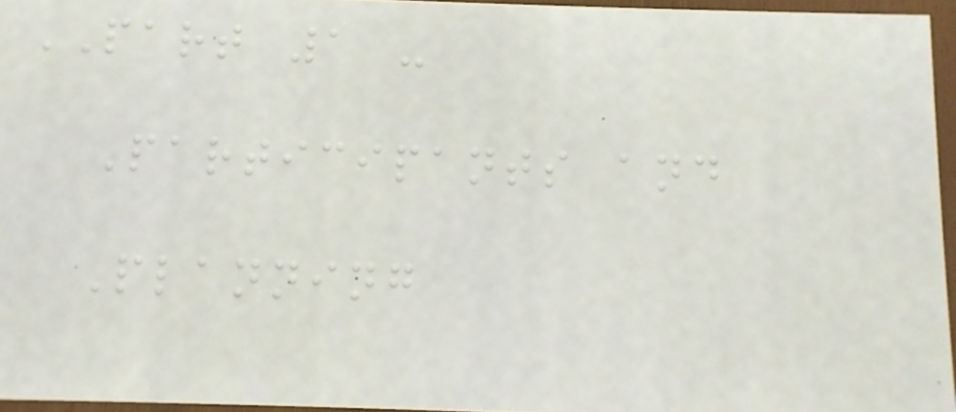PART 1 -
Participants and
Planning
